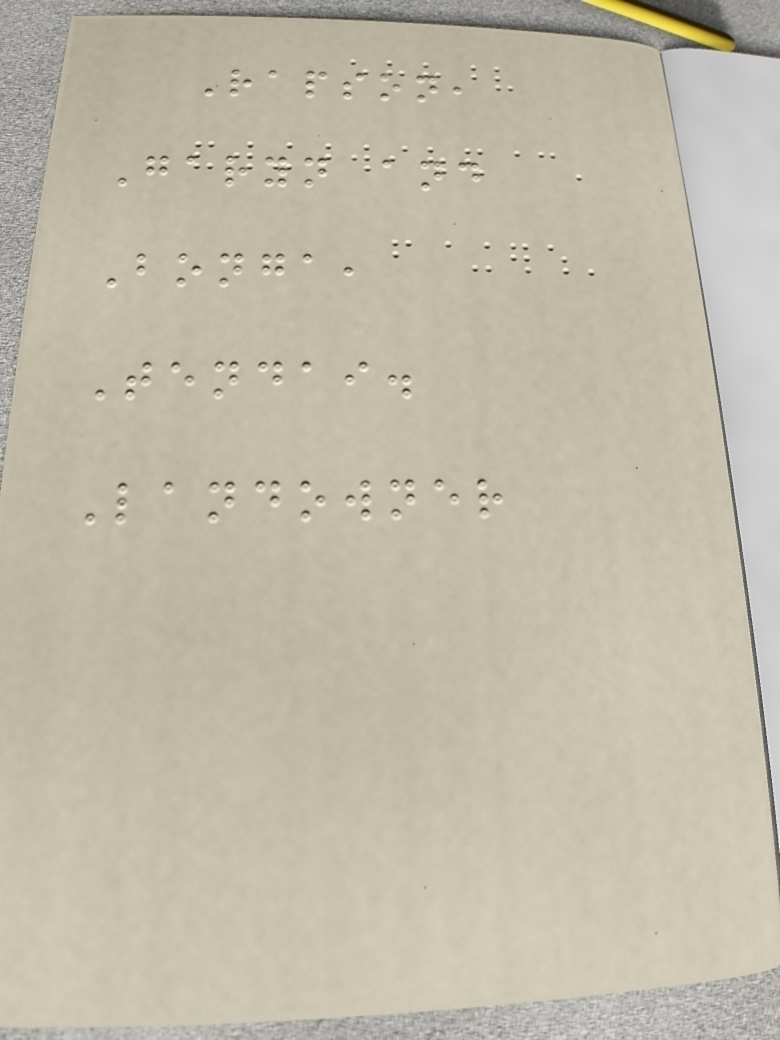Rapson,
Garyn and
Bonga,
Tendai.
Landowner
